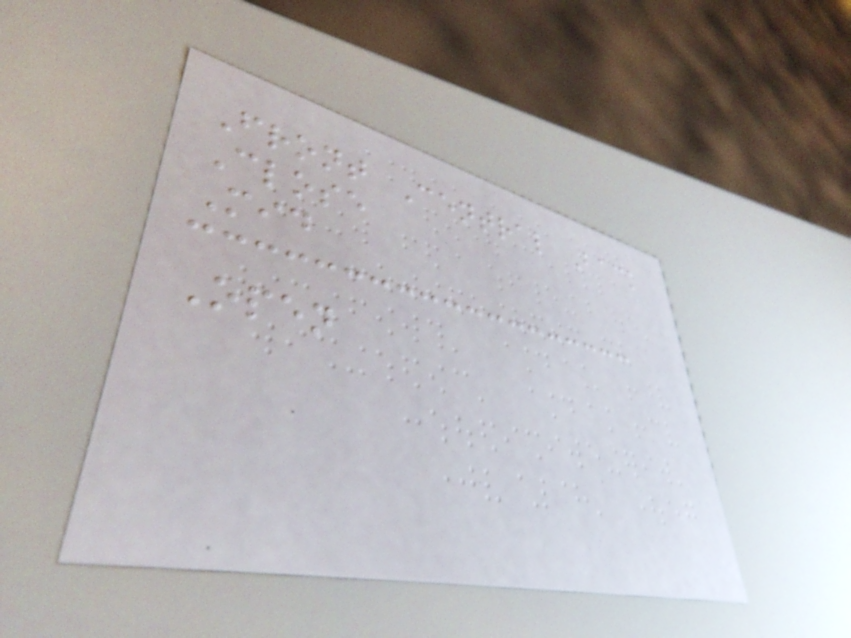Front Central Back
Close
Mid
Open
